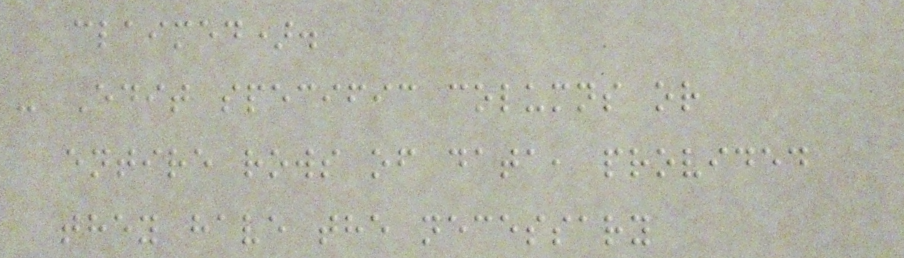claimed).
- Edit specific columns or
entire rows of data, provided
they have the necessary
